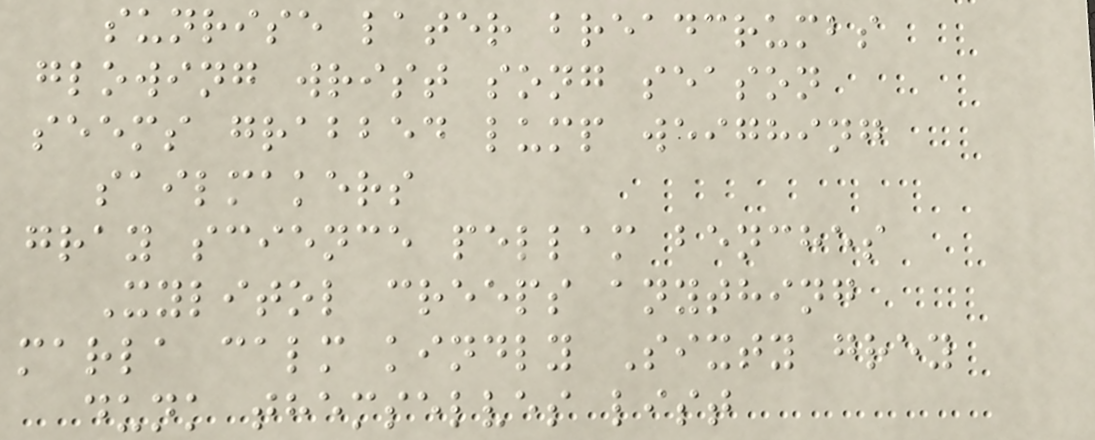sunrise later breadcrumbs
glowing wrist song season
seems grabbed lump weighing
sailmakers
gray science pellam benches
Xylitol creeps anything
marla calm kindly Sixty grey
dunk themselves list
